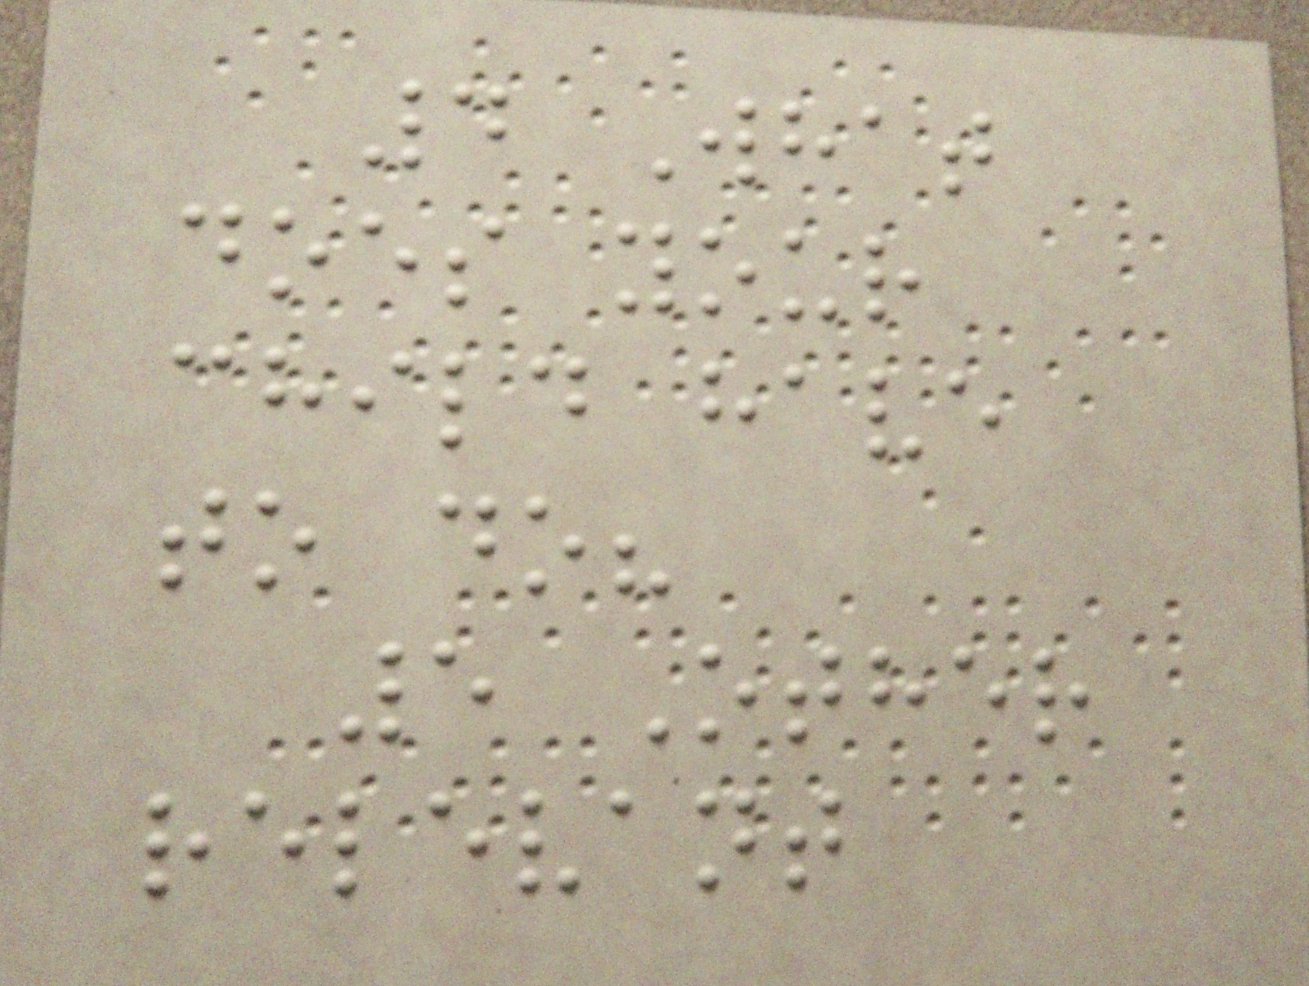4 What
does your
child have
to do?
5 Other
relevant
